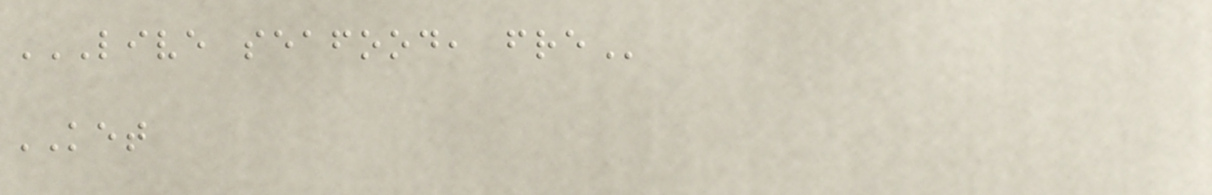LIVE SEAFOOD, FRE
KET
